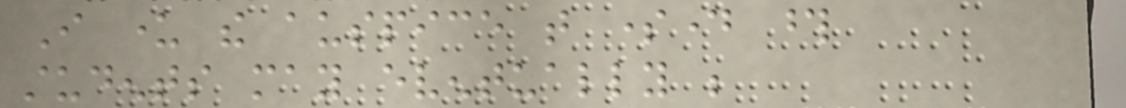I under the auspice that someday those
students may eventually be
